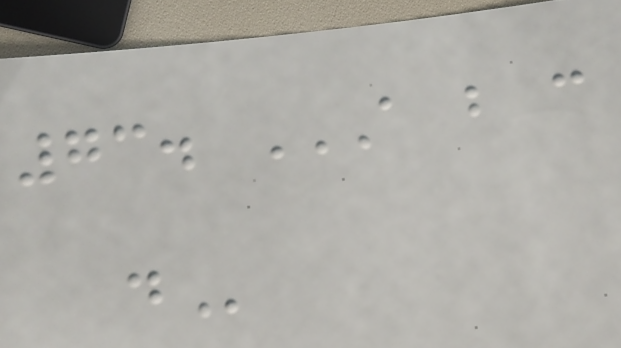73. A B C
D
